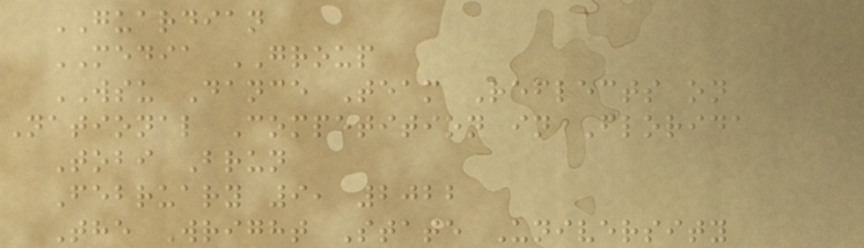GUARDIAN
MEDIA GROUP
WSU Dance Team Reflects on
National Competition in Florida
Tobi Brun
February 9, 2022
The Wright State University
